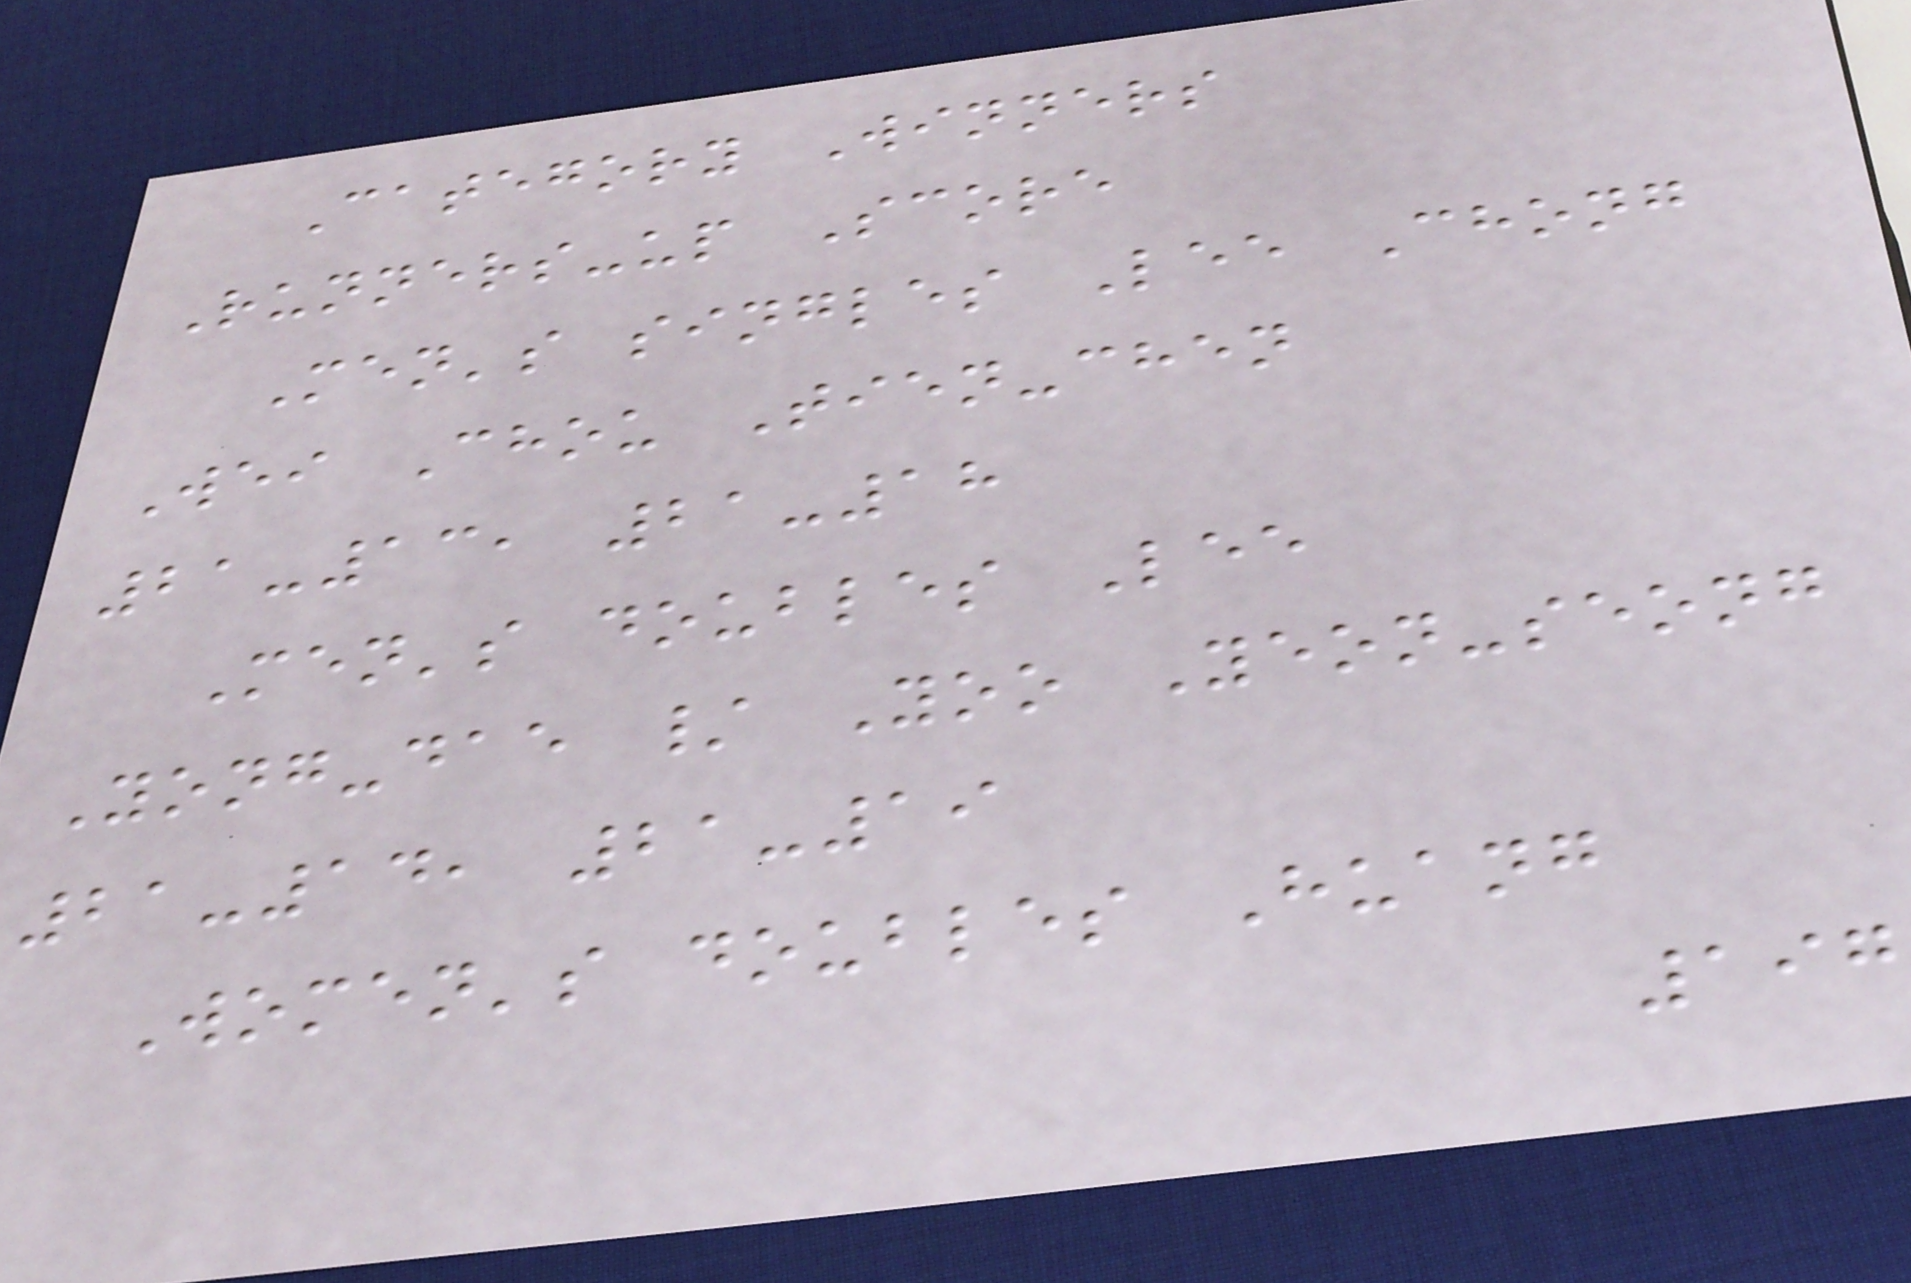Category Winners
Runners-up Score
Men's singles Lee Chong
Wei Chou Tien-chen
21-13, 21-18
Men's doubles Lee
Yong-dae / Yoo Yeon-seong
21-14, 21-19
Women's doubles Huang
197
